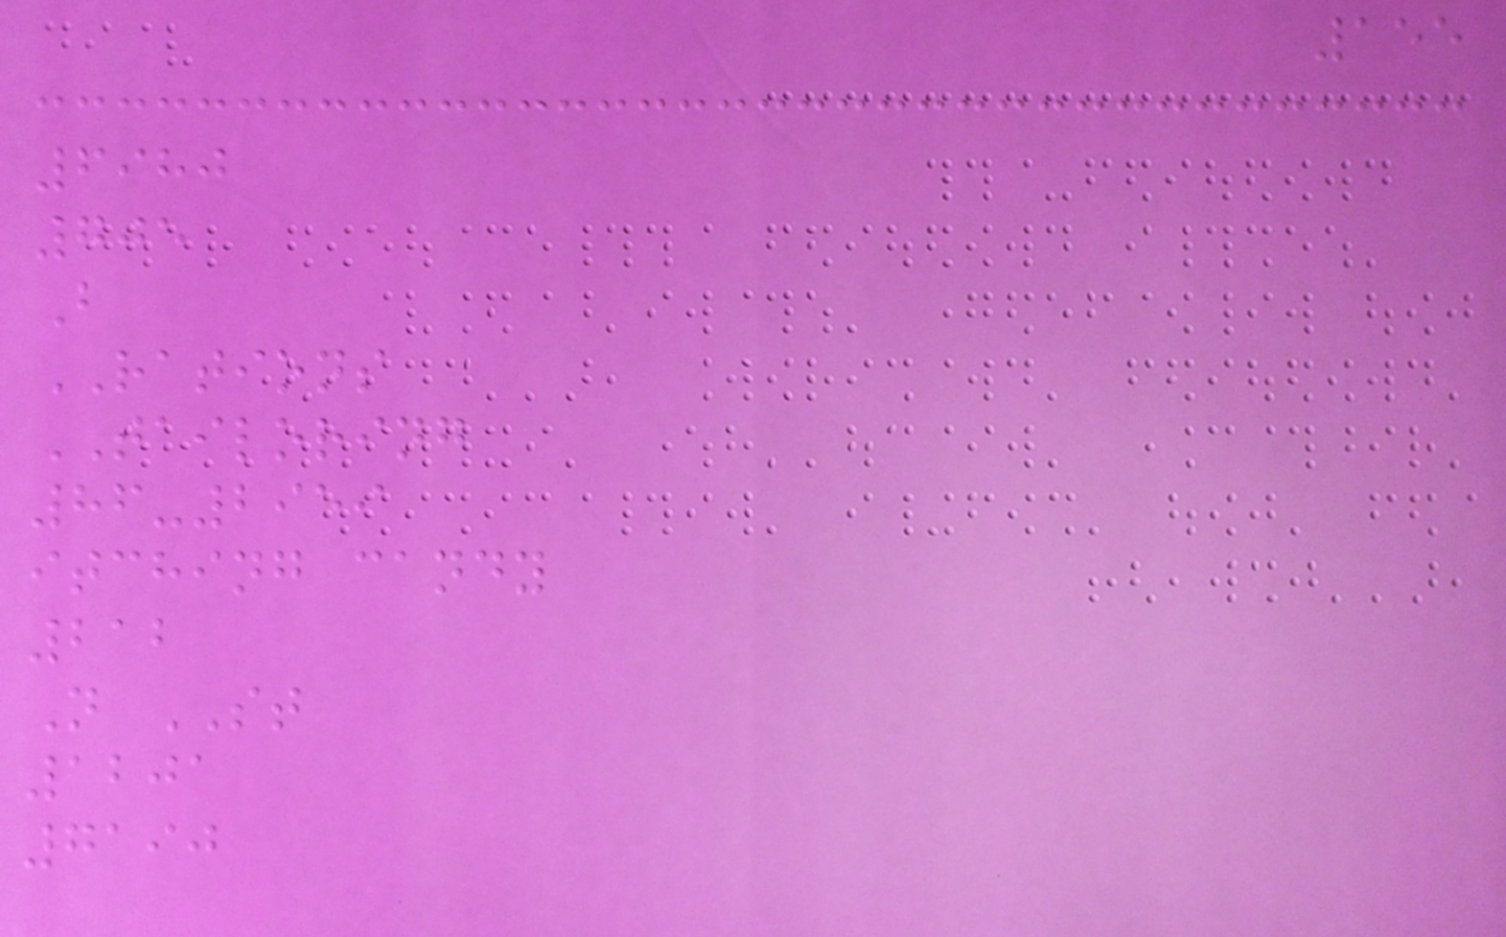155
6980
705
B
RATIONS
TAILORING
86-2959
itching candy
212
N ST
1201
7190
